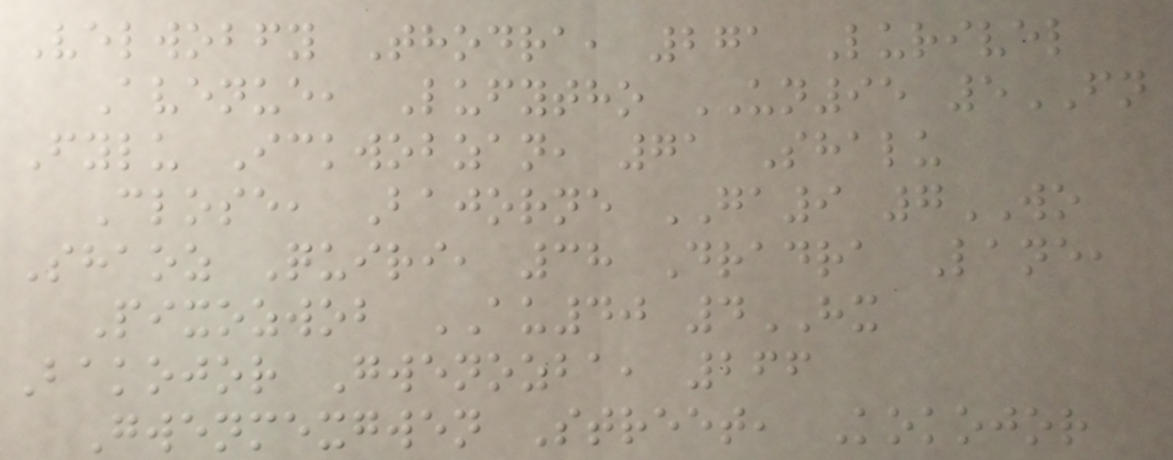Velwobfy Thodra, 271 Lurivel
Avenue, Lufytho UN95 5FN
Fylu Ickwobzan, 71 Shalu
Close, Bajorne GA9 7WO
Shaoz Quiri, 38 Dradra Lane,
Pixozwob AU40 4HX
Bakojor Gwenozba, 266
Gwenmexgwen Street, Kokojor
